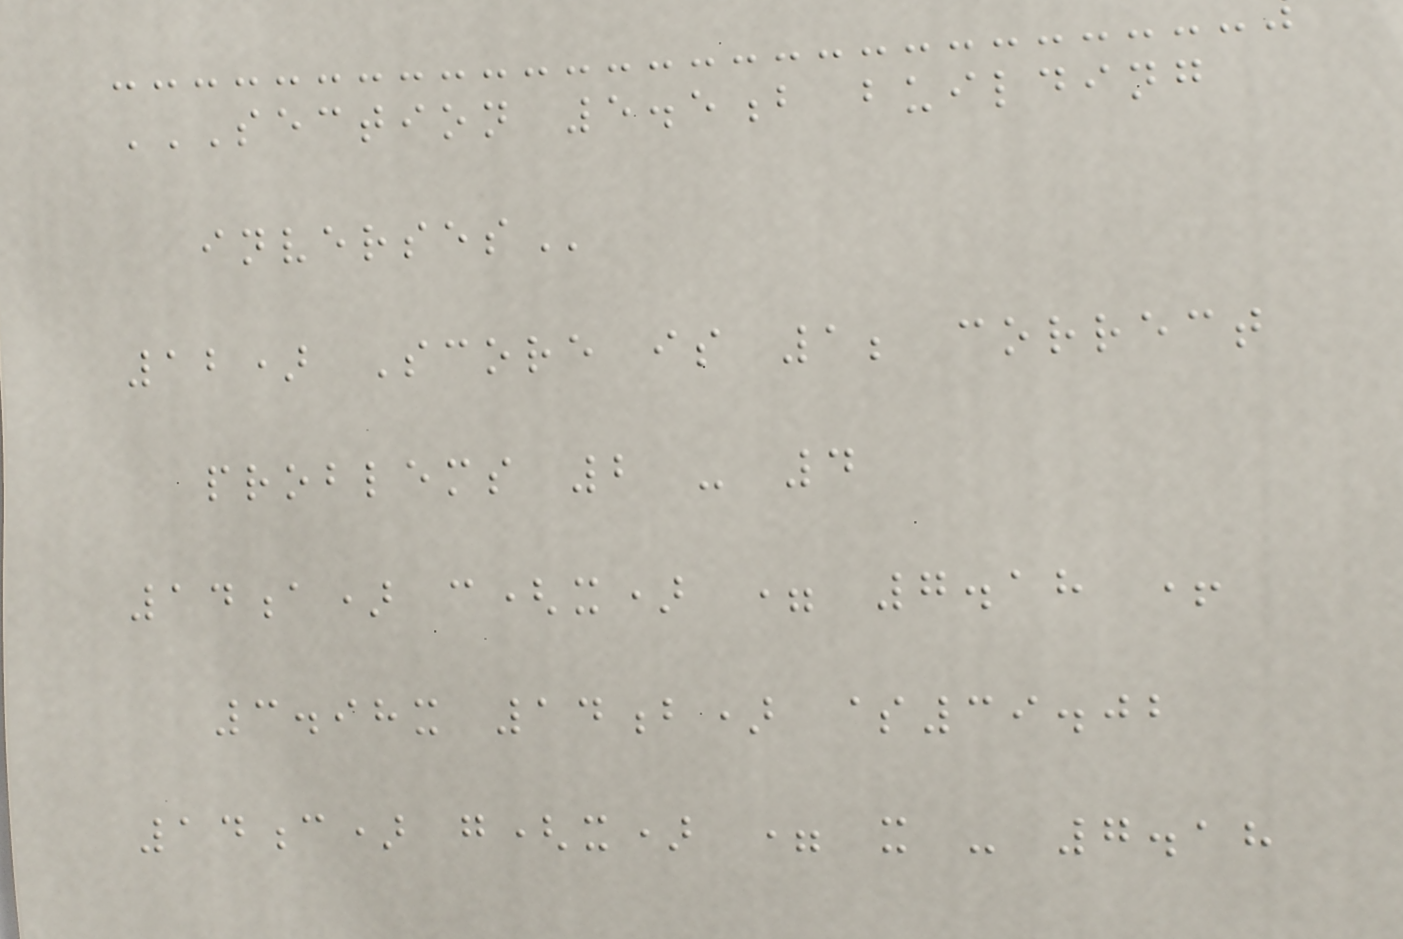SECTION 5.5B BUILDING
INVERSES
12) Score is 1; correct
problems 2 - 4
14a) c(x) = 7.18 +
3.98x 14b) $39.02
14c) g(x) = x - 7.18
